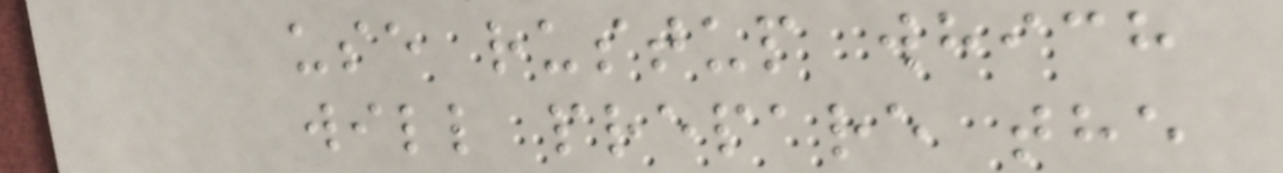use rustup which
will prepare the
